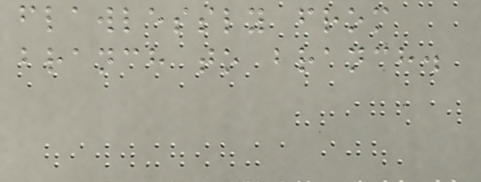flawlessly from
branch to branch.
